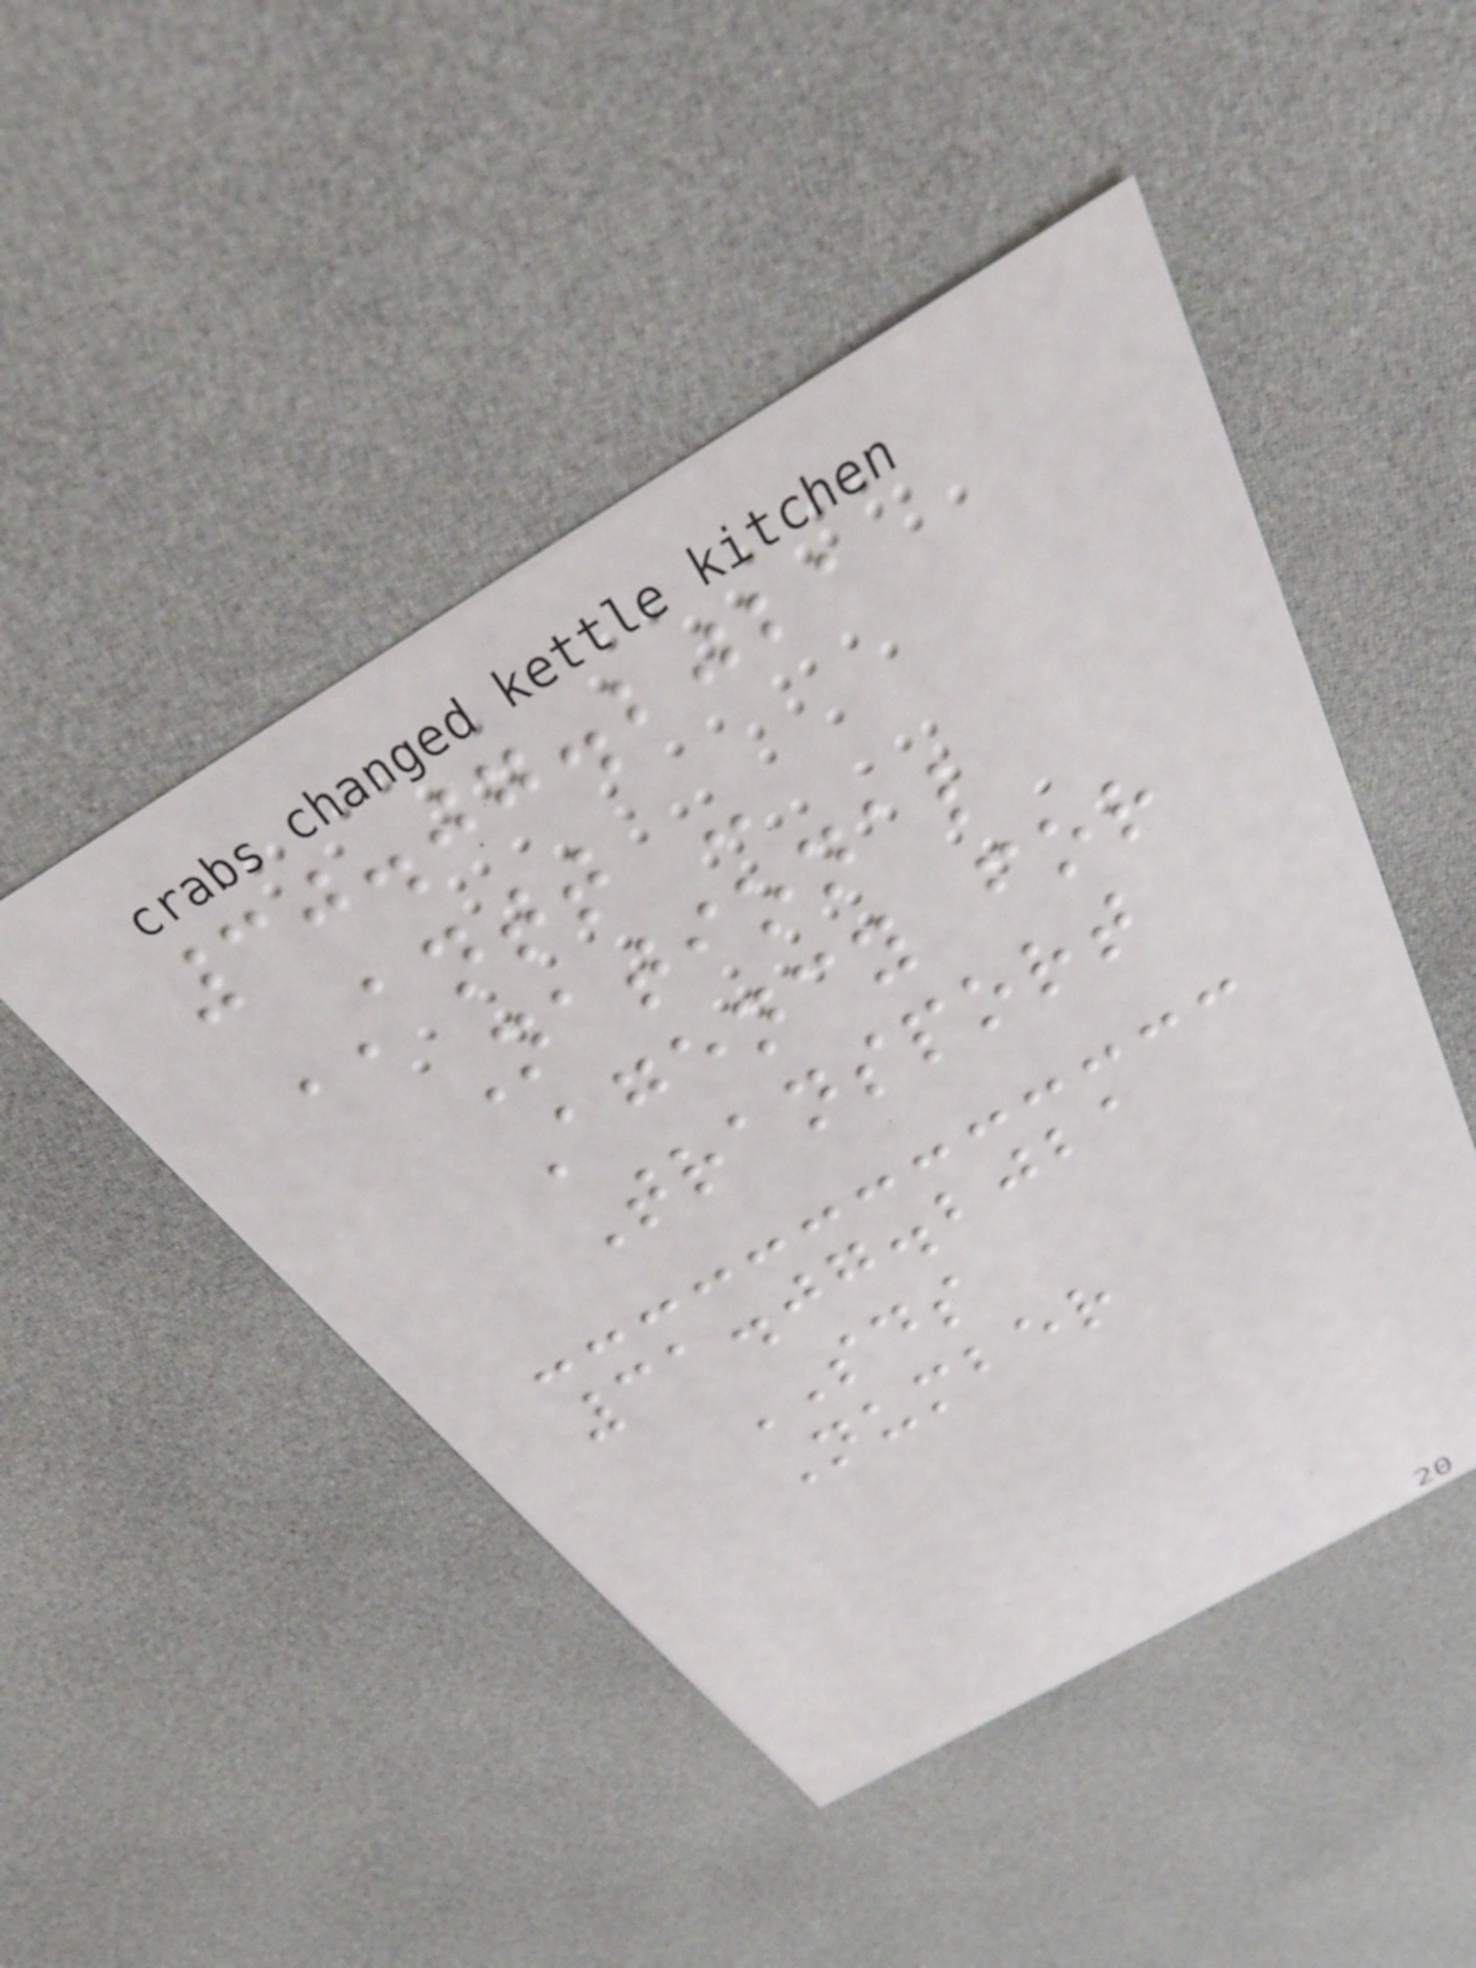30.07.2021
ANTT -
National
Agency for
Transport
31.07.2021
SDS
Number
